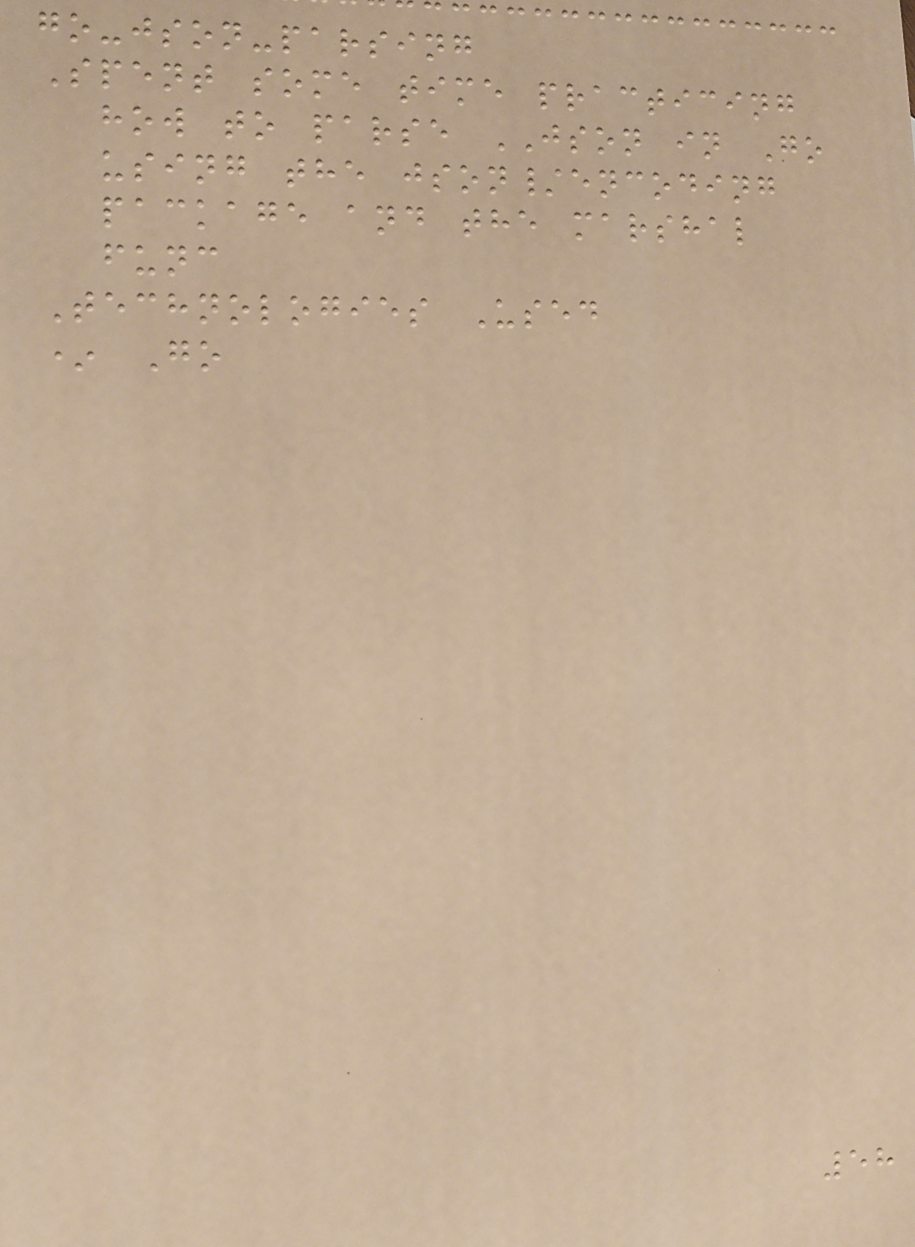go-json-parsing
Spent some time practicing
how to parse JSON in Go
using the json/encoding
package and the marshal
func
Technologies Used
* Go
58
